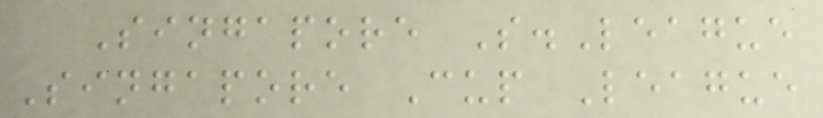Singapore S.League
Singapore Cup League
